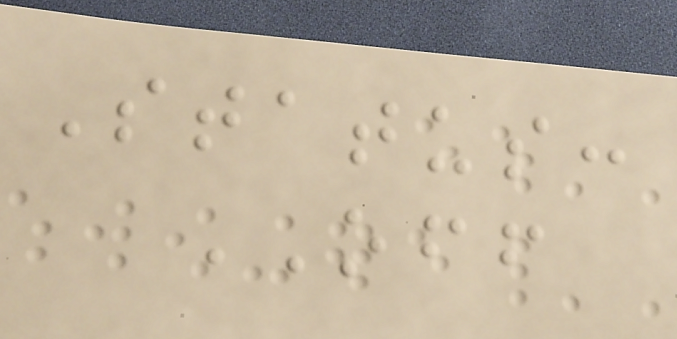Status:
OFF
